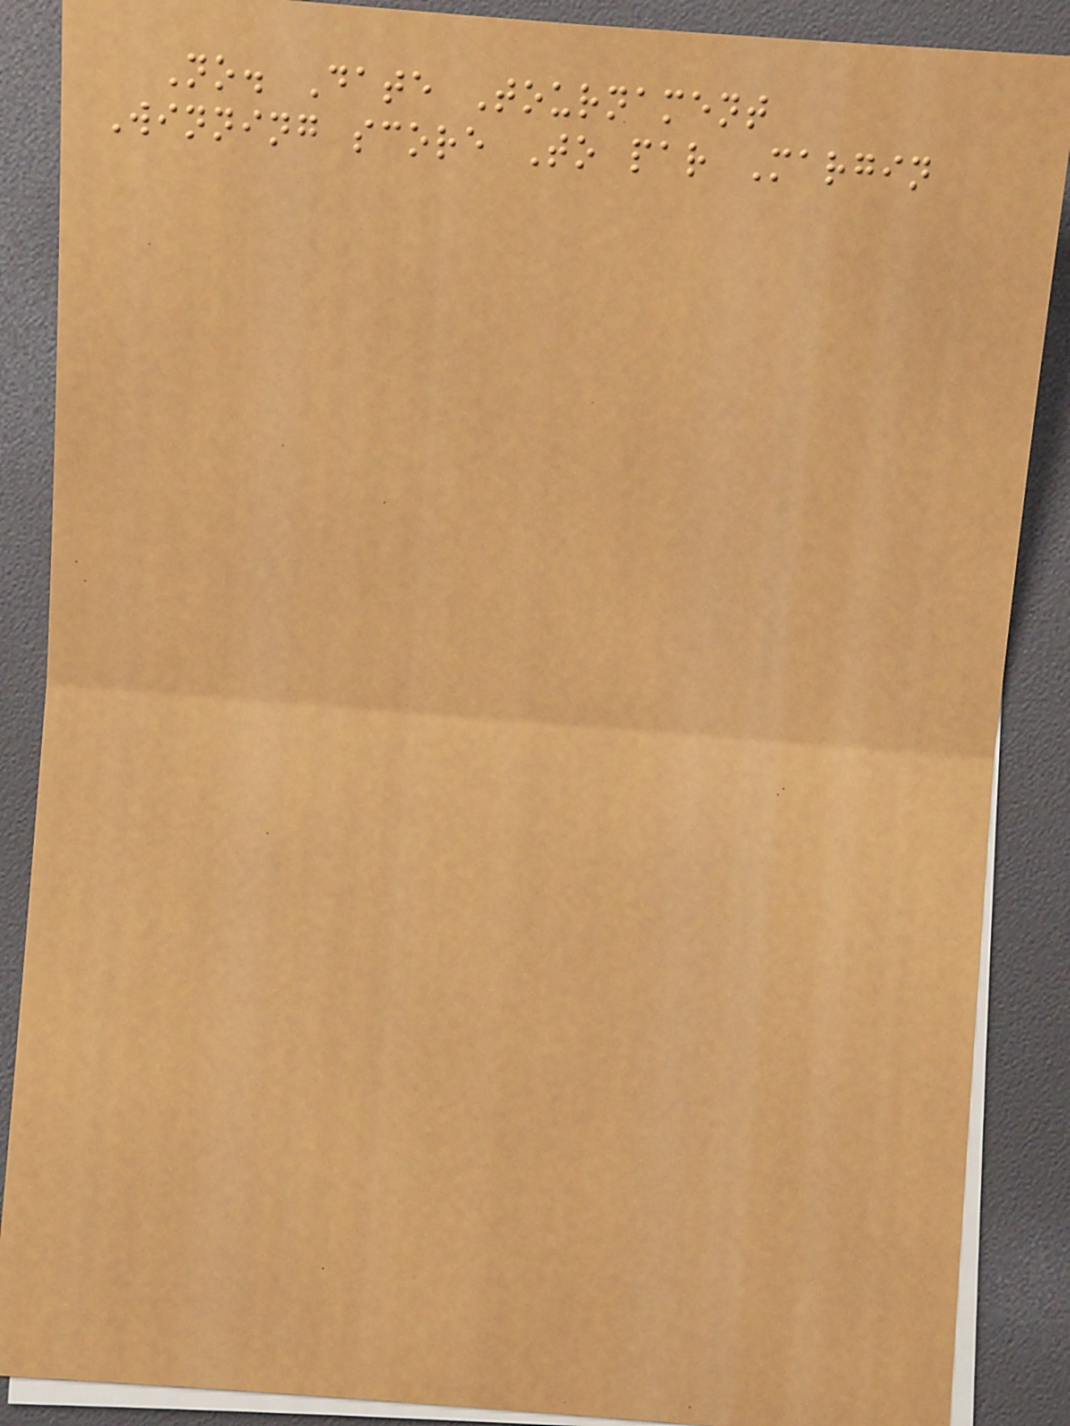No. Date Tournament
Winning score To par Margin
